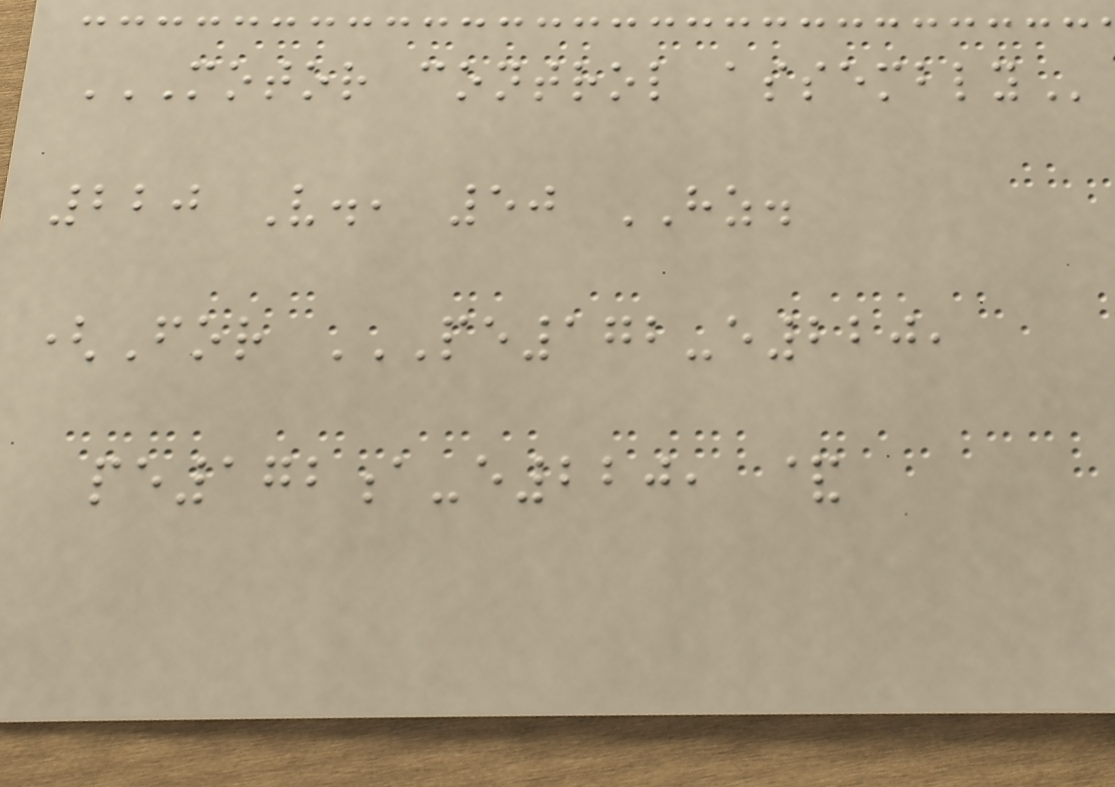MOTOR CONTROL ASSEMBLY
220 V., 50 HZ.
(For PE172-E220,
PE172A-E220, &
